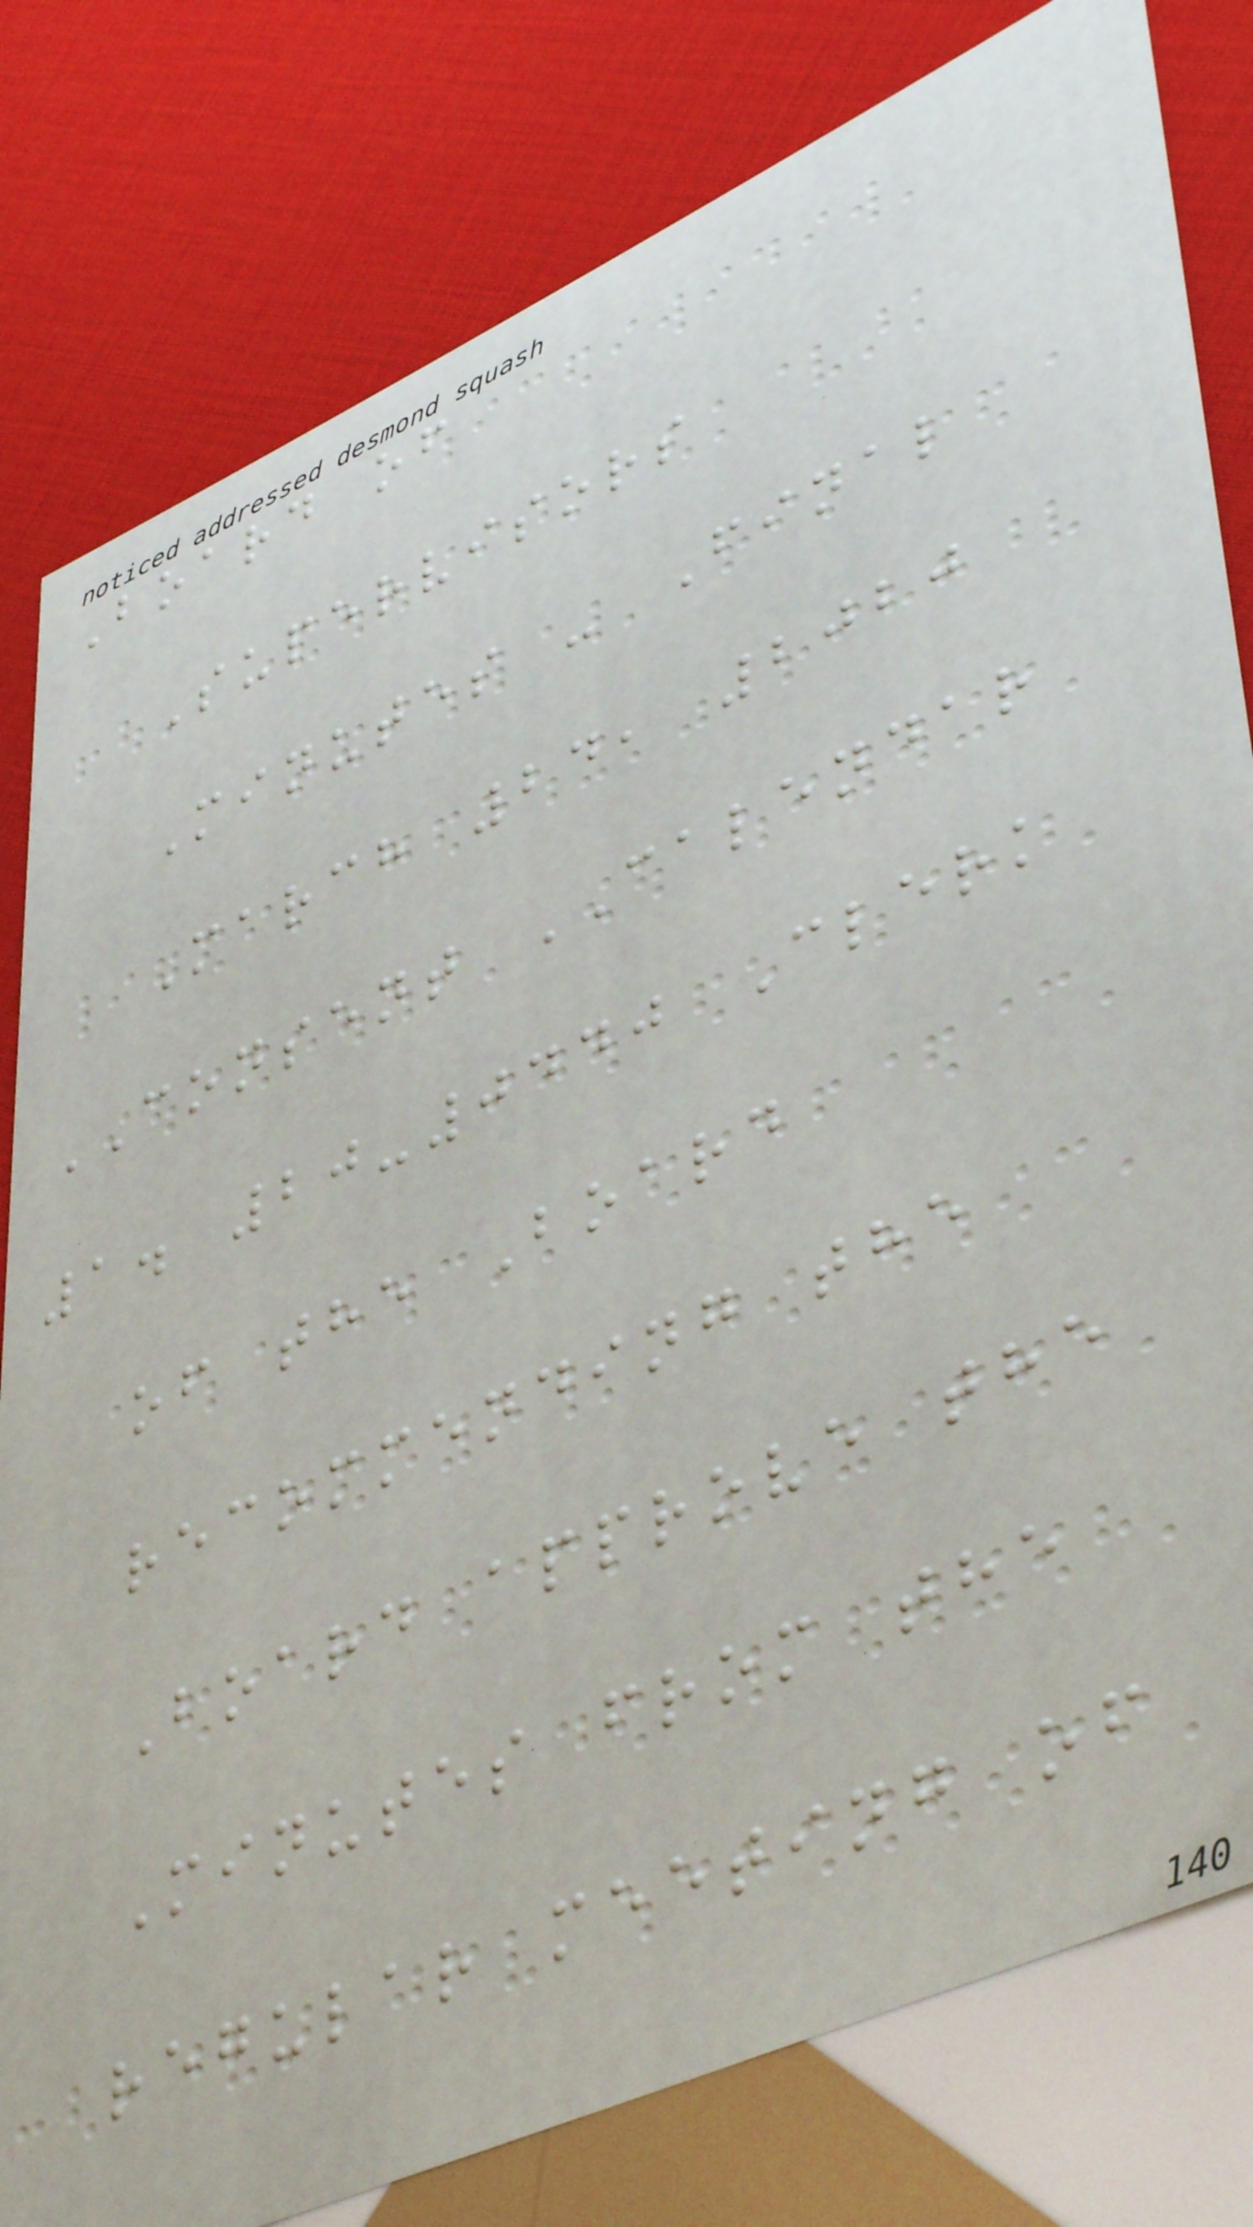Board of
Supervisors
Minutes - Final
March 24, 2020
CONSENT CALENDAR
1. 20-0440 Clerk
of the Board
recommending the
Board approve the
Minutes from the
regular meeting of
